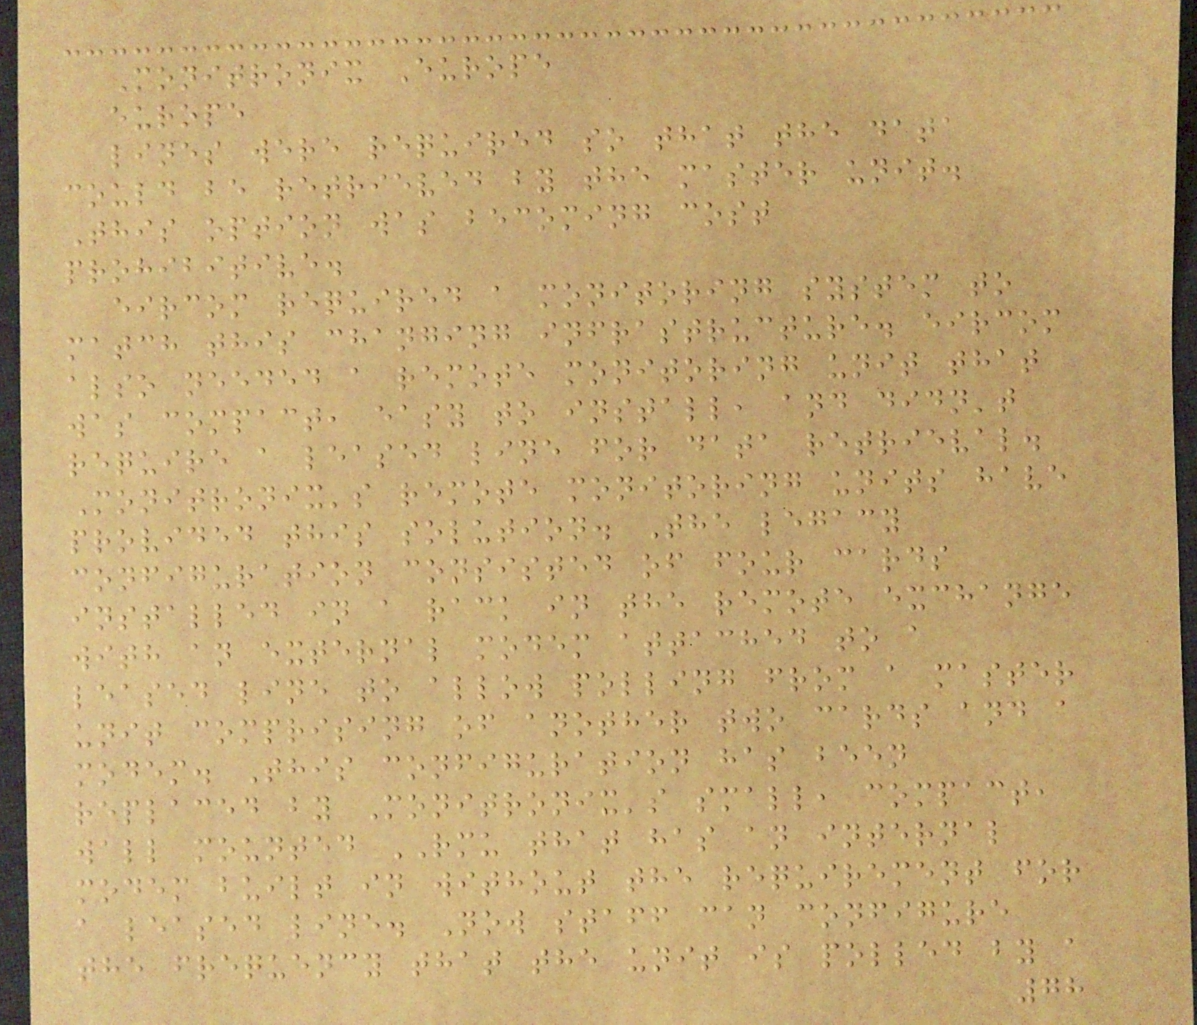Monitronix Europe
europe
lines were required so that the data
could be retrieved by the master unit.
This option was becoming cost
prohibitive.
eircom required a monitoring system to
match this changing infrastructure. eircom
also needed a remote monitoring unit that
was compact, easy to install, and didn't
require a leased line for data retrieval.
Monitronix's remote monitoring units have
provided this solution. The legacy
configuration consisted of four cards
installed in a rack in the remote exchange
with an external modem attached to a
leased line to allow polling from a master
unit comprising of another two cards and a
modem. This configuration has been
replaced by Monitronix's small, compact,
wall mounted RMU that has an internal
modem built in without the requirement for
a leased line. Now staff can configure
the frequency that the unit is polled by a
78
